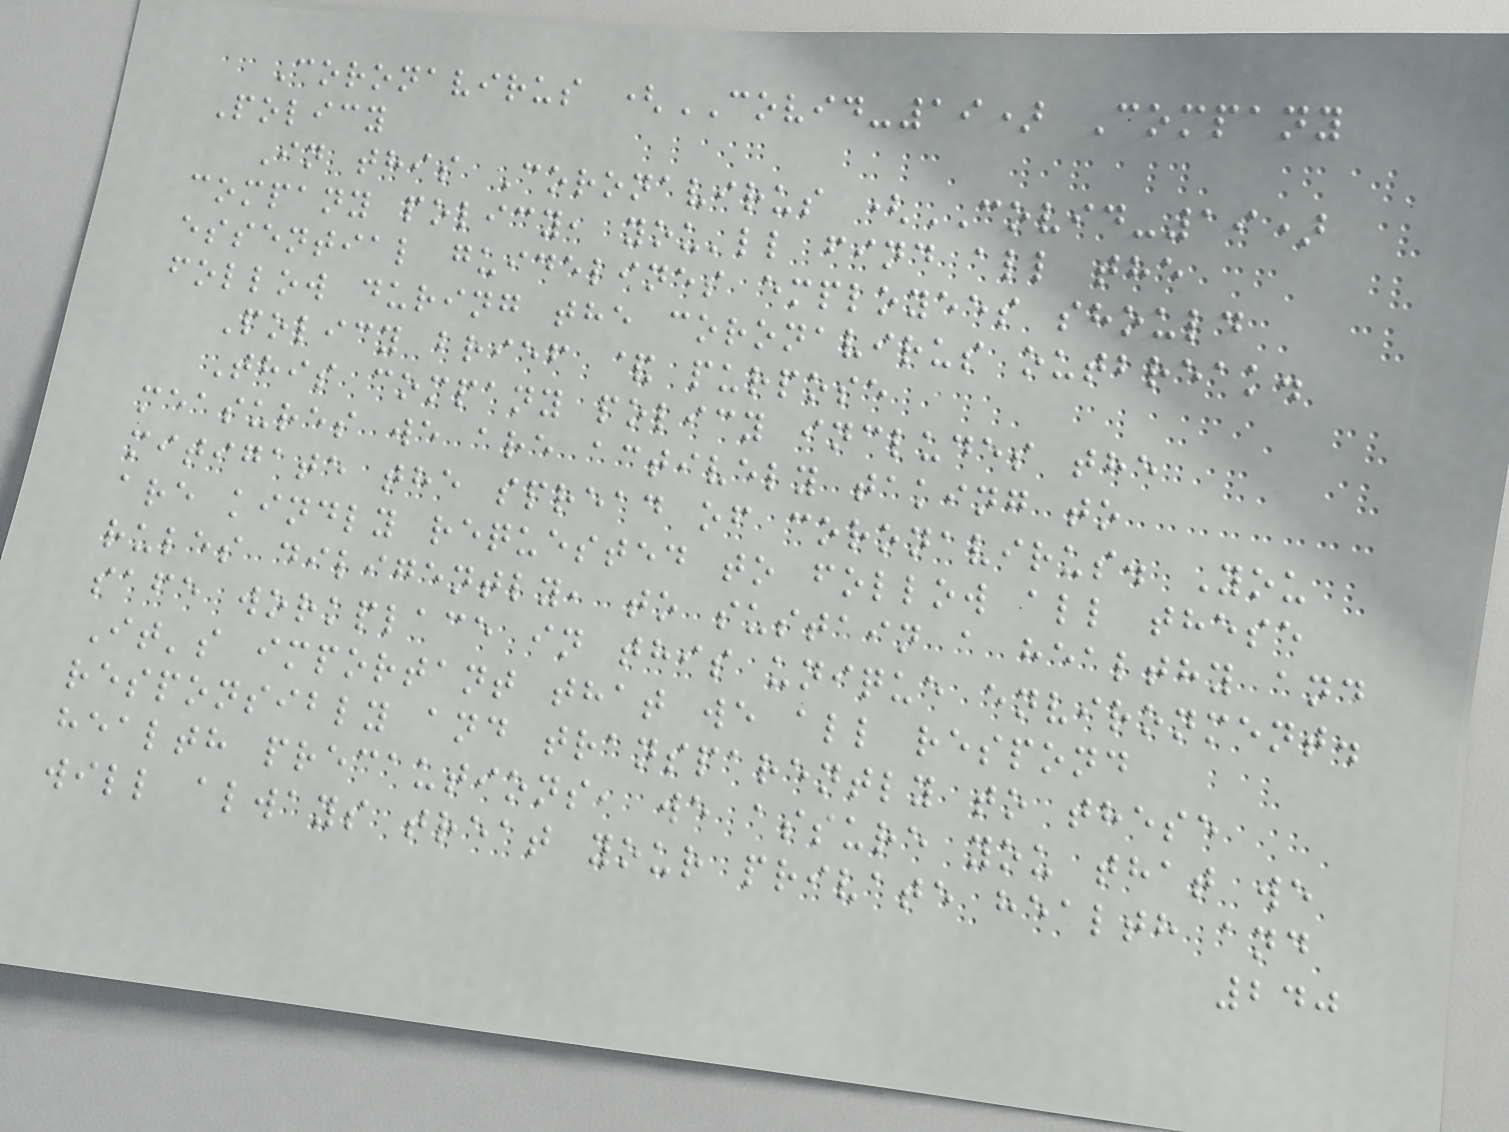Coronavirus (COVID-19) Company
Policy
In this Coronavirus (COVID-19)
company policy, you'll find all the
essential guidelines employees should
follow during the coronavirus outbreak.
Policy brief & purpose
This company policy includes the
measures we are actively taking to
mitigate the spread of coronavirus. You
are kindly requested to follow all these
rules diligently, to sustain a healthy and
safe workplace in this unique environment.
It's important that we all respond
responsibly and transparently to these
health precautions, we assure you that we
will always treat your private health and
240
